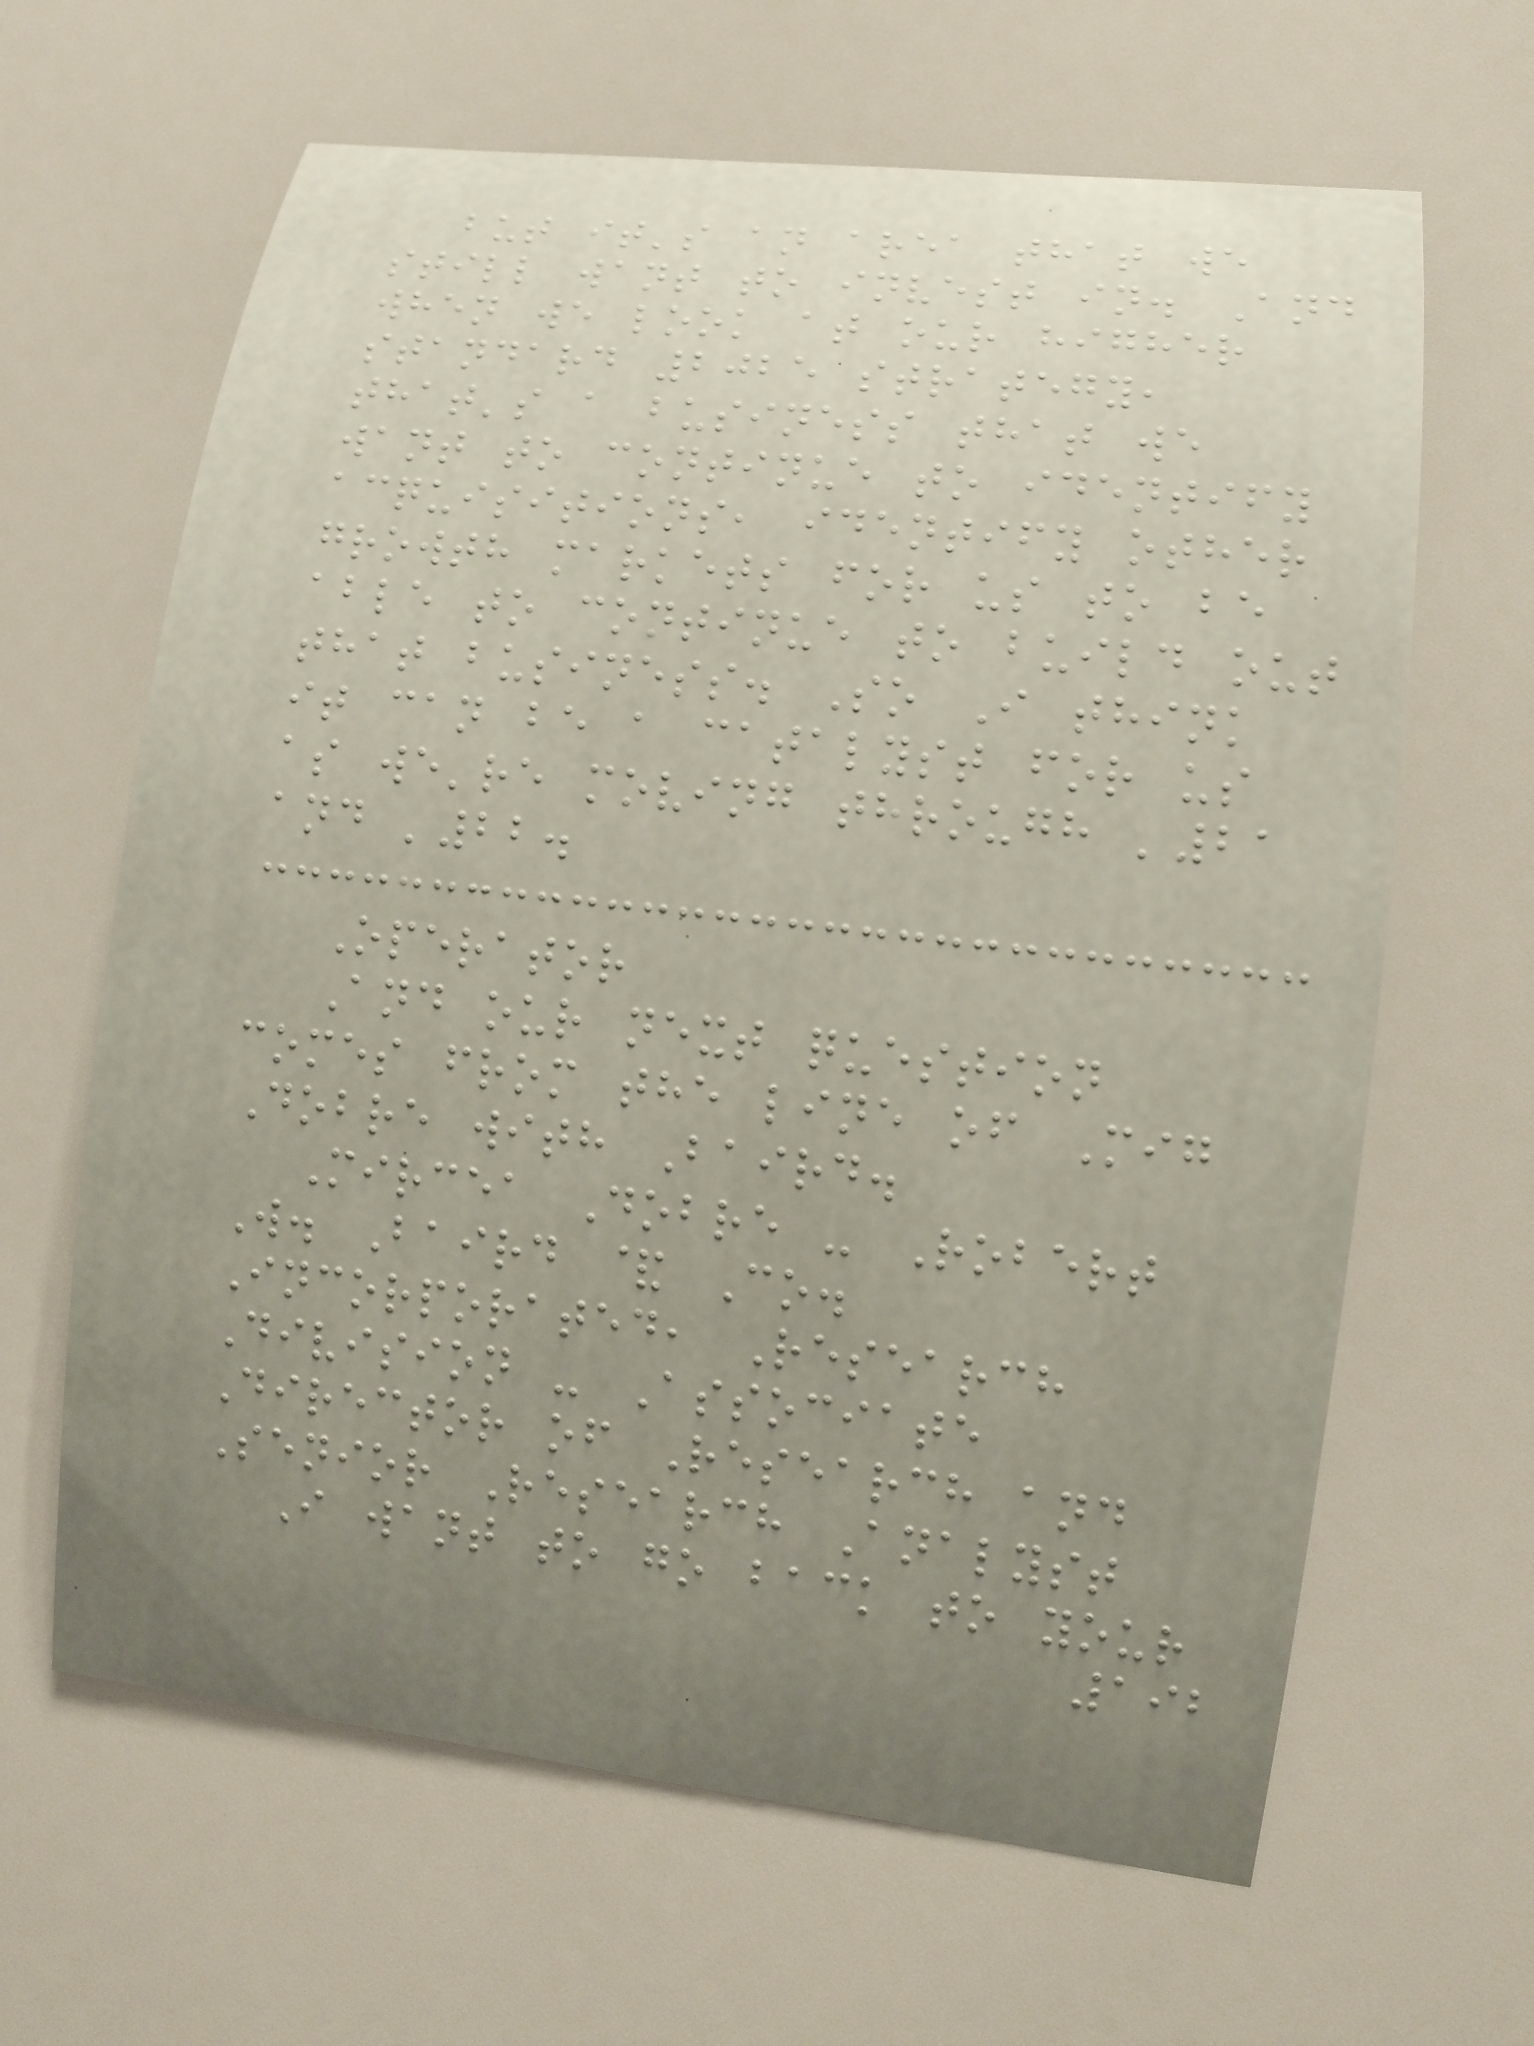but it's an area that we
still want to invest in. And
when we look at our higher
standard 2025 strategy,
that's a business that we
want to continue to identify
acquisitions, identify other
growth markets for us to be
able to continue to build out
that business. So I think
it can be a catalyst for us
as we're moving through '21
and '22.
Operator
And our next question
comes from the line of Mig
Dobre with Baird.
Mircea Dobre - Robert
W. Baird & Co.
Incorporated, Research
Division - Associate
Director of Research and
Senior Research Analyst
I want to go back to your
192
